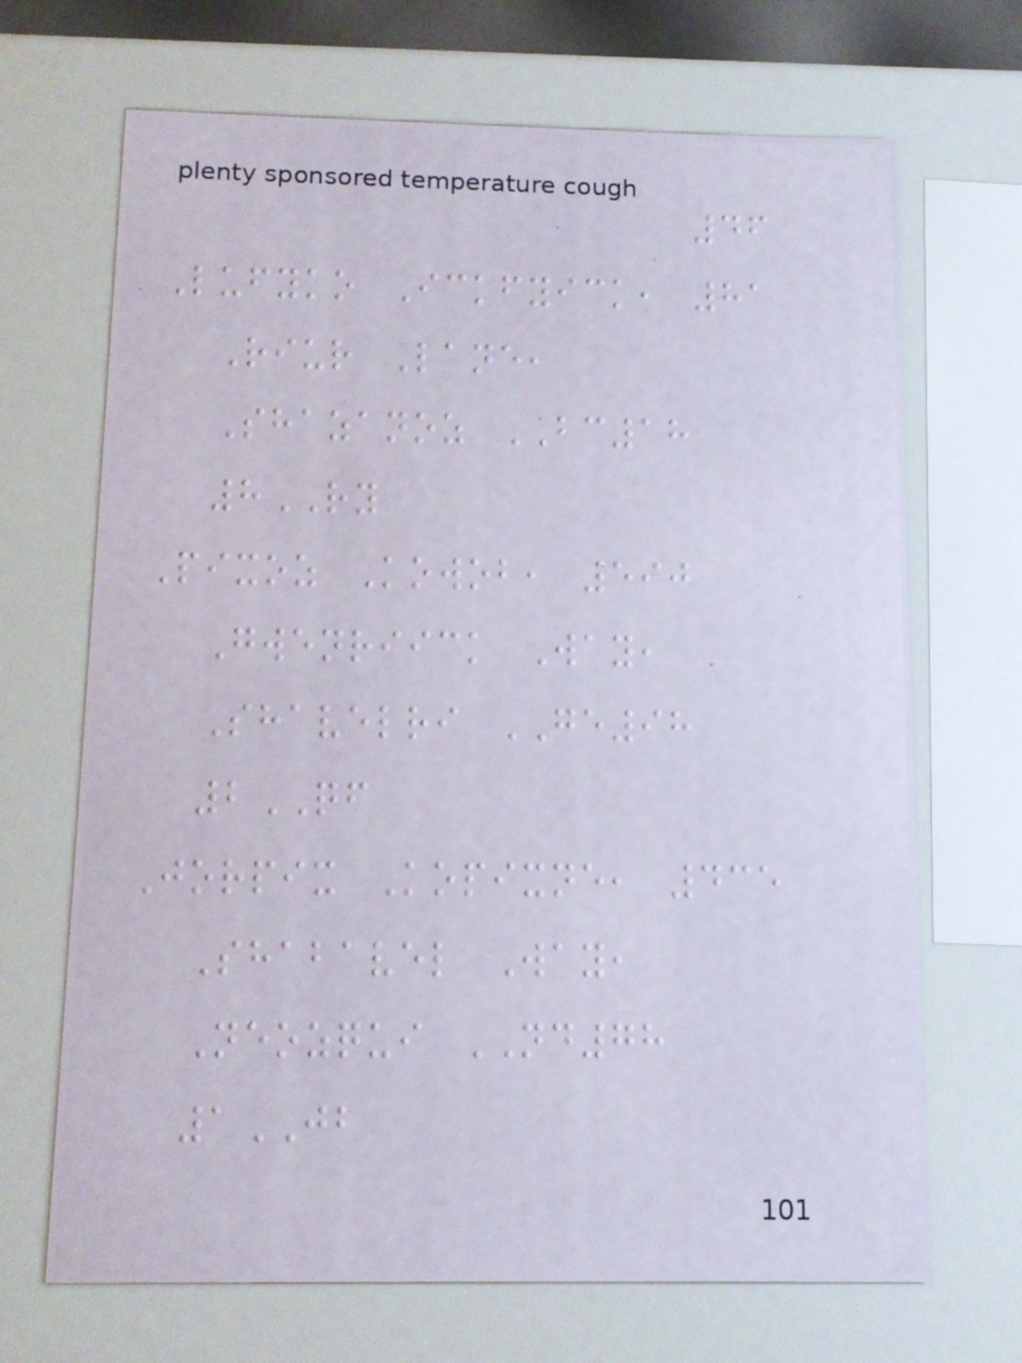46
Lufyko Ickfyick, 81
Riur Lane,
Shazanoz BC18
8RY
Pixoz Kowob, 590
Gwenriick Way,
Shavelri GE98
2QF
Jorpix Kopixne, 435
Shabavel Way,
Neozqui ND78
1JB
